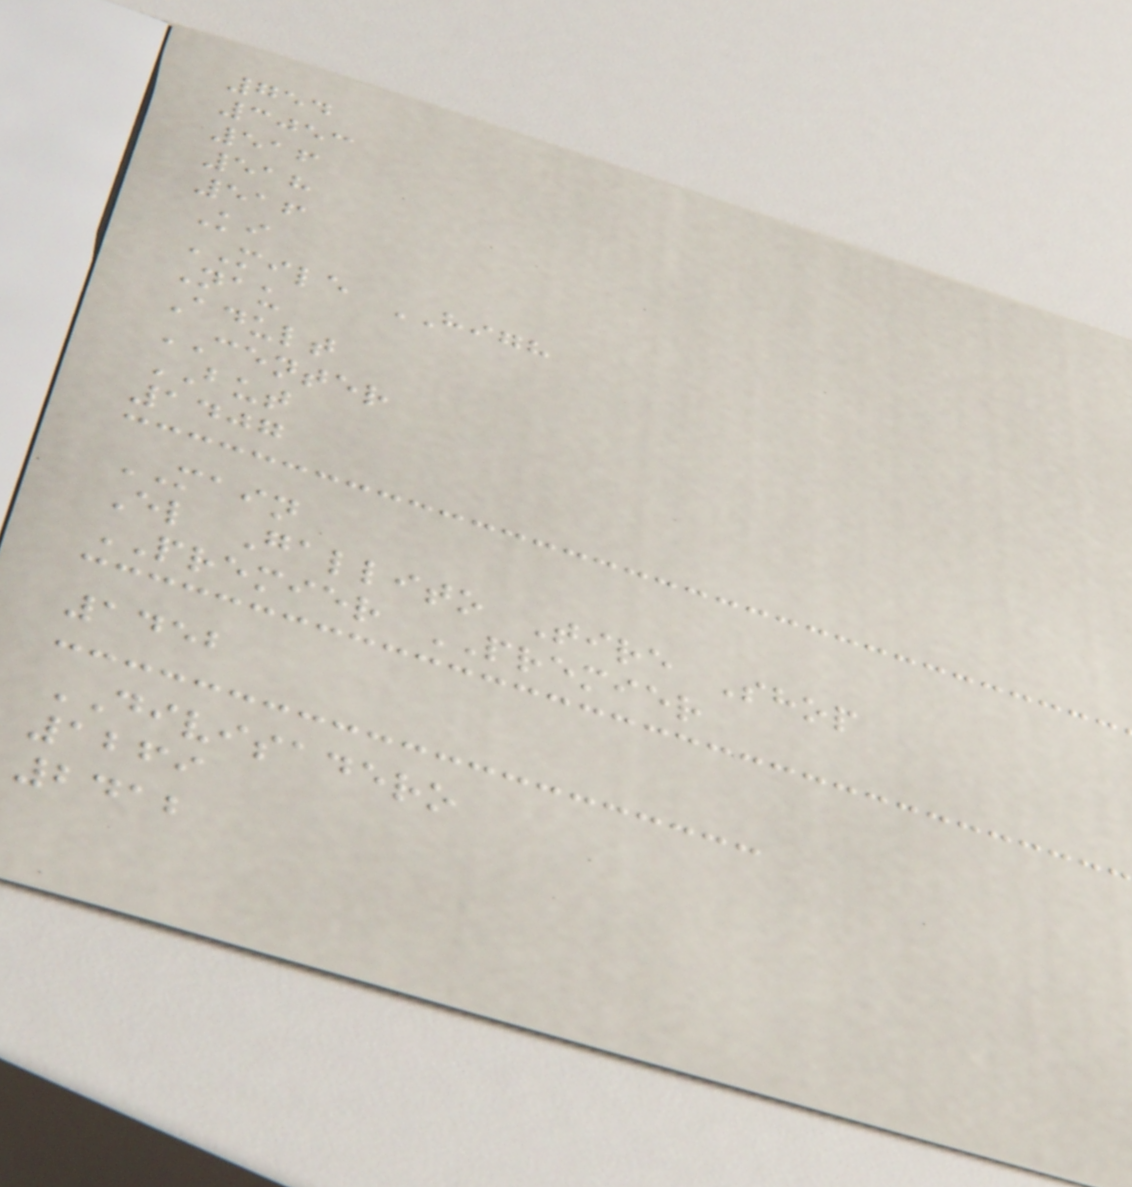754
3053
516
518
516
Ki
MILE HIGH
Nau
Adult
CENTER
BUT
1407
MAIN
El Gallito Tire Shop
PREMIER PREMIER
1452
DIVISADERO
1269
2412
